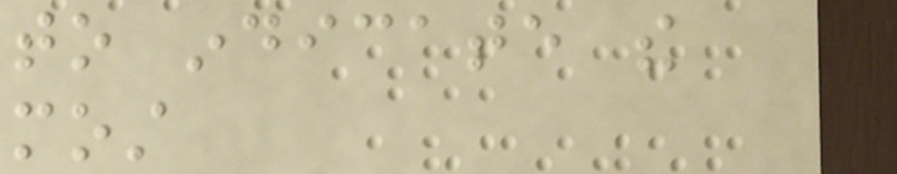to indicate the
most
